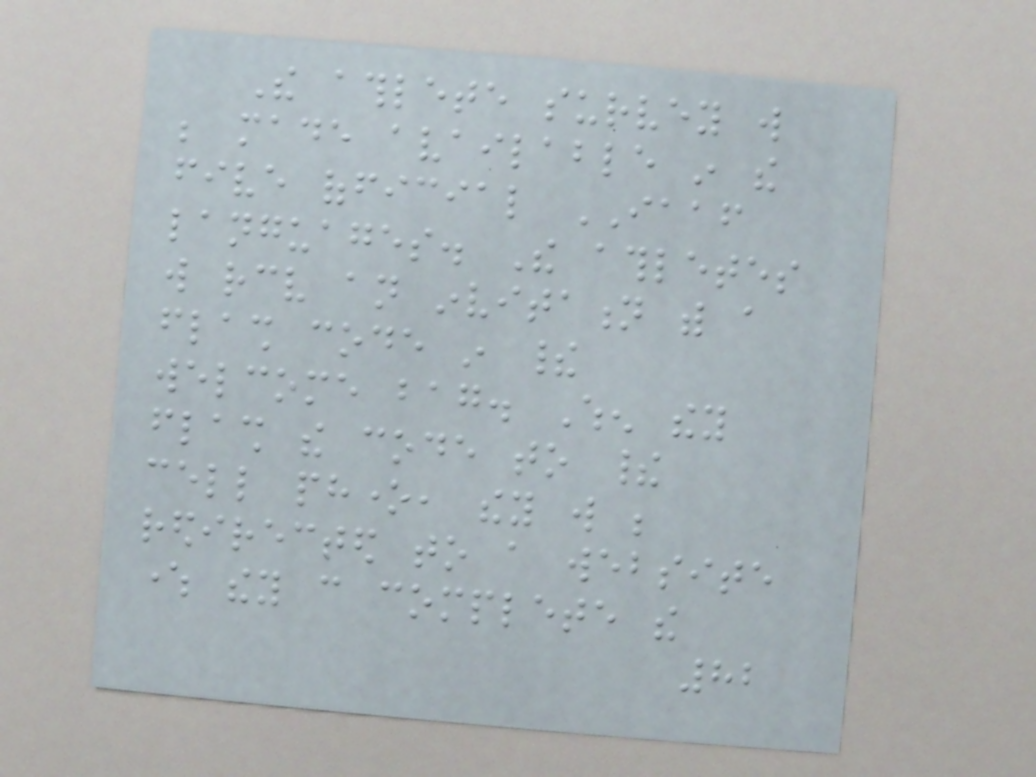The athlete survey will
be made available in the
five official IAAF
languages. The athletes
will receive an invitation with a
flash code in their
welcome bag. When they
flash the code to their
cell phone, they will be
redirected to a website
where they can complete the
82
